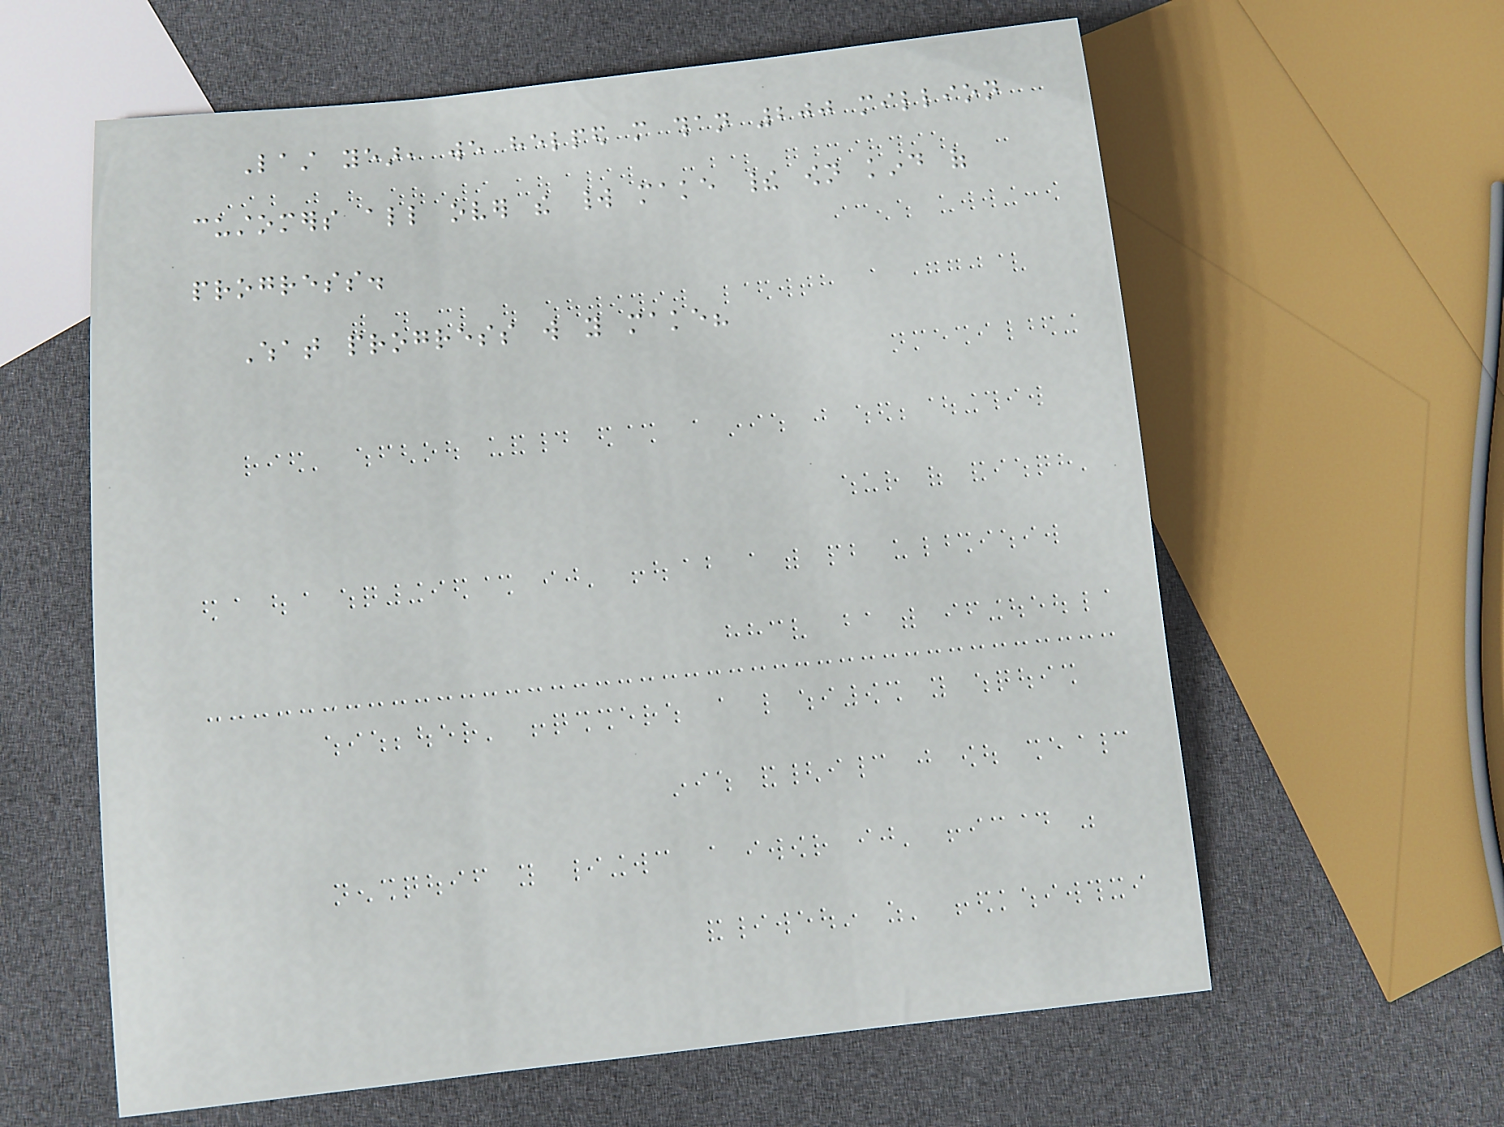Last year, we helped more than 200 million
customers all over the world make their own kind of
progress.
What progress will you make?
